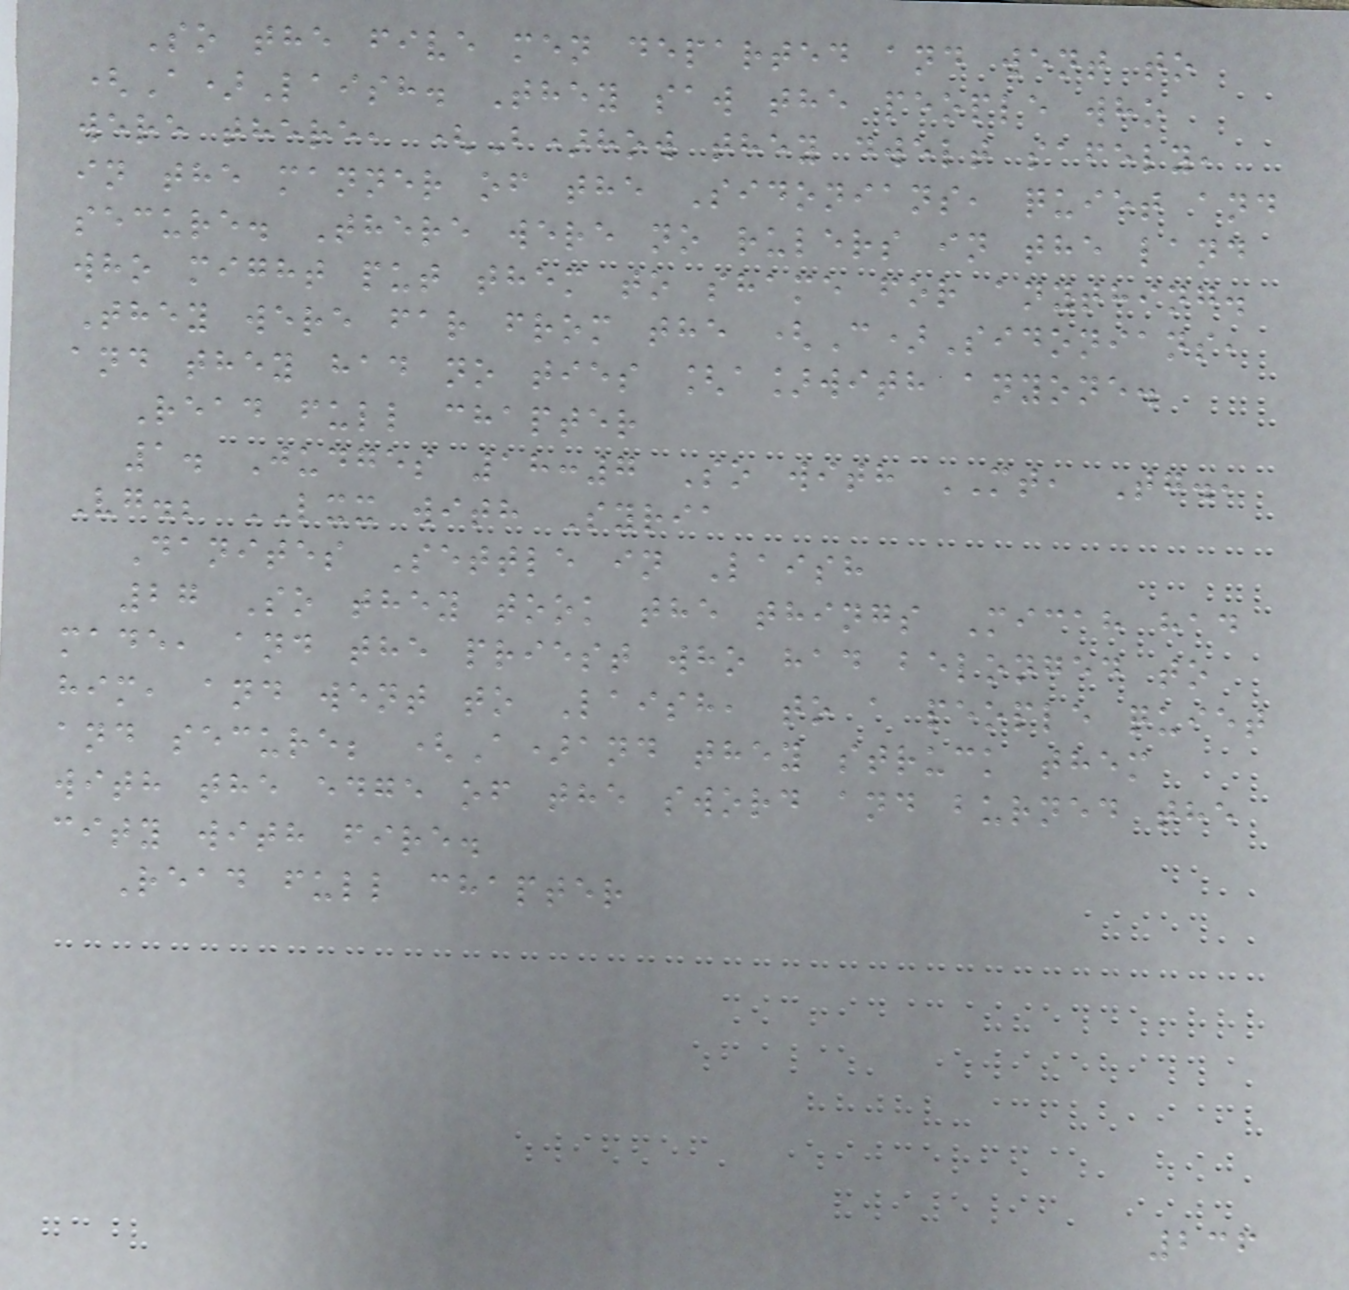So the five men departed and went to
(A)Laish. They saw the people who
were there, (B)how they dwelt safely,
in the manner of the Sidonians, quiet and
secure. There were no rulers in the land
who might put them to shame for anything.
They were far from the (C)Sidonians,
and they had no ties [a]with anyone.
Read full chapter
1. Judges 18:7 So with MT, Tg.,
Vg.; LXX with Syria
Danites Settle in Laish
27 So they took the things Micah had
made, and the priest who had belonged to
him, and went to Laish, to a people quiet
and secure; (A)and they struck them
with the edge of the sword and burned the
city with fire.
Read full chapter
236
